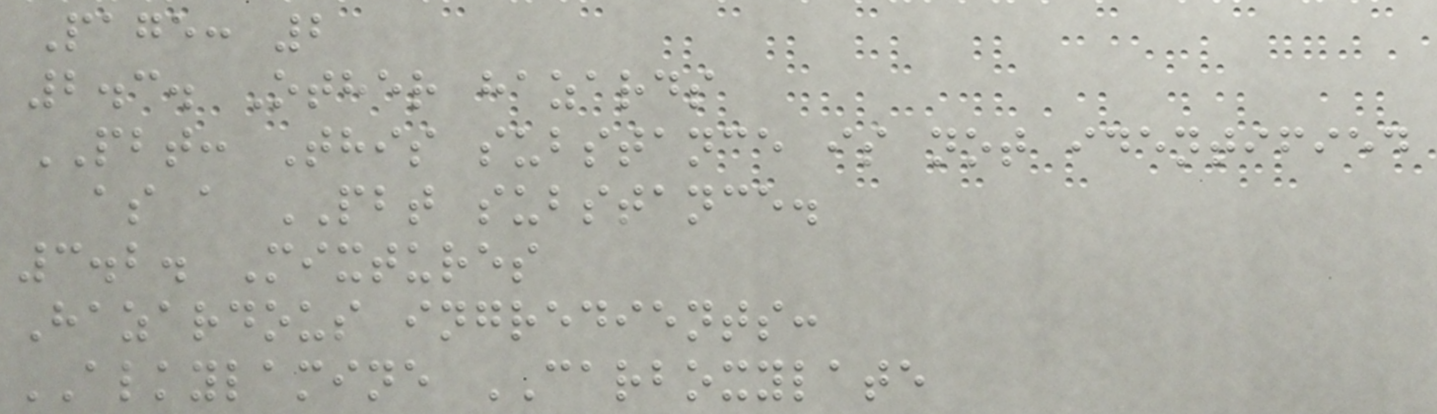Page: 2
2.3. Other hazards
PBT: This substance is not identified
as a PBT substance.
3.2. Mixtures
Hazardous ingredients:
ALKYLAMINE CARBOXYLATE
